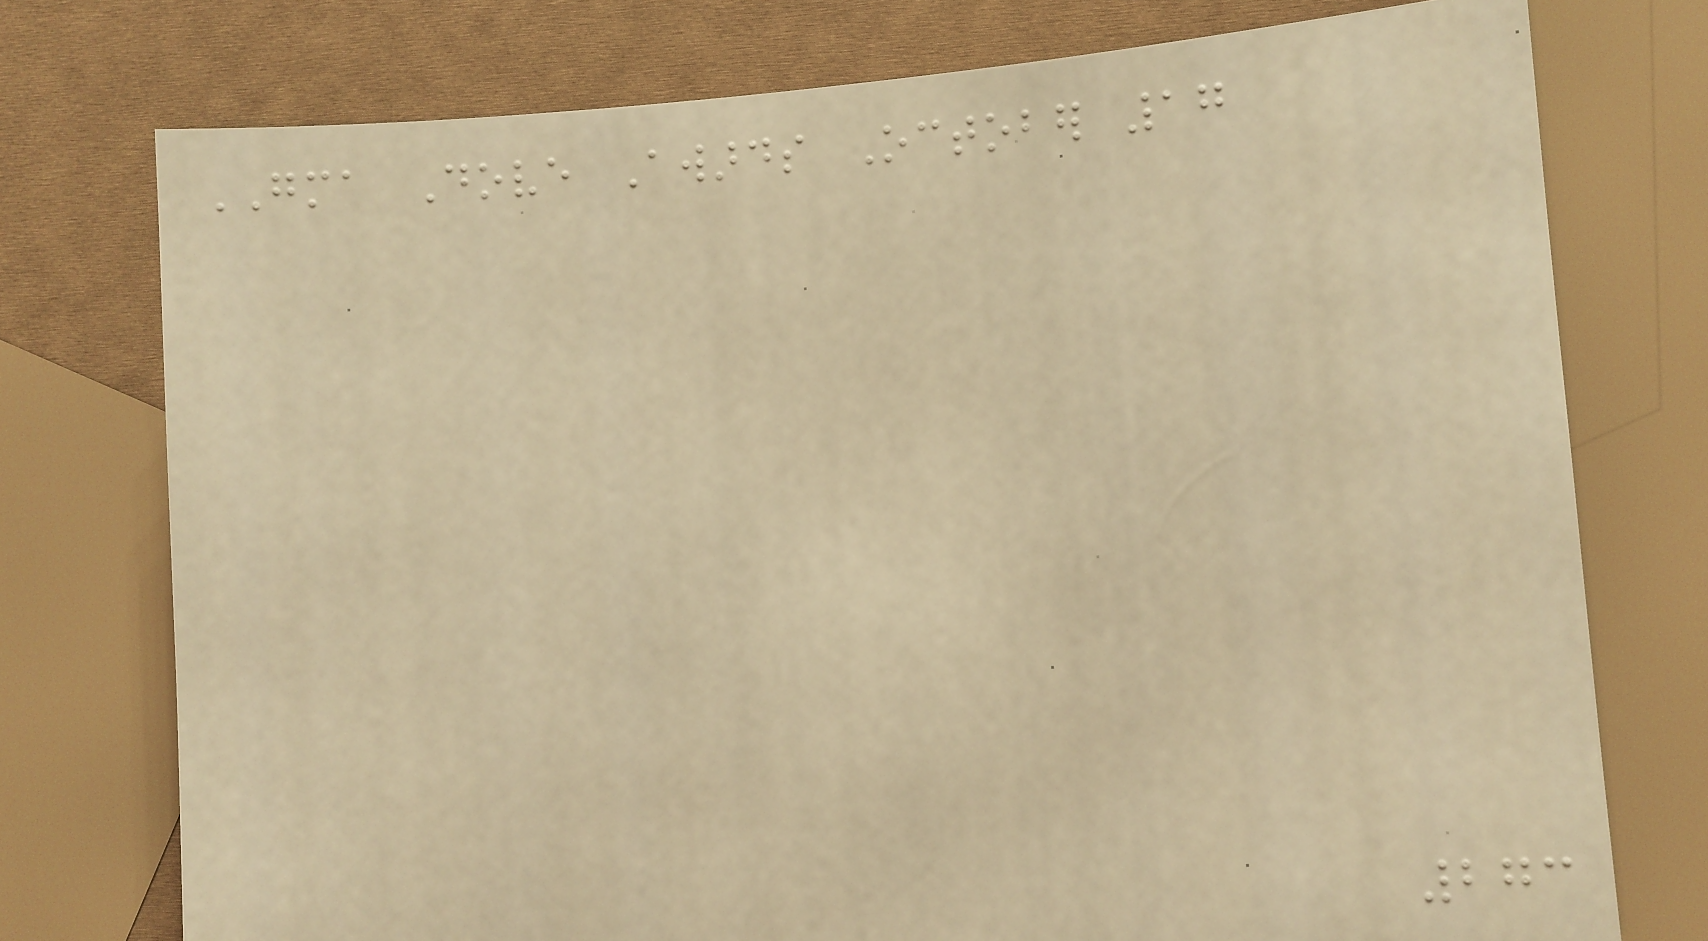GMA Dove Awards October 17
273
